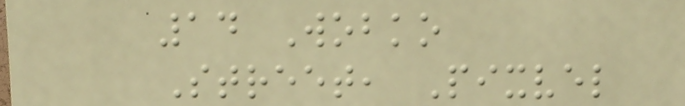14 Wobko
Street, Pixvel
